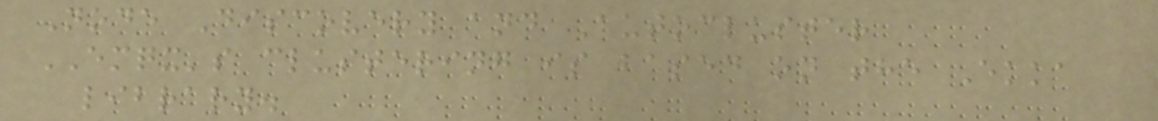Node Discovery and Autocluster
EMQX's clustering is based on the Ekka
library.
